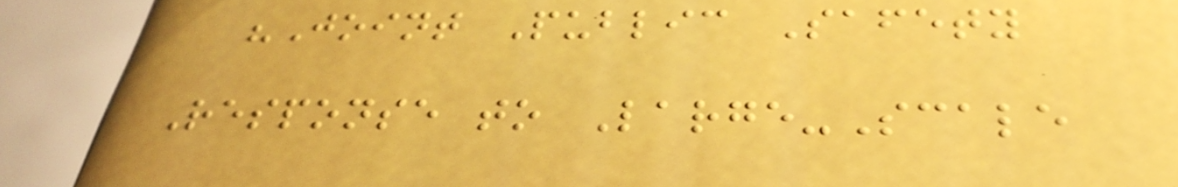"Joint Public Safety
Response to Large-Scale
